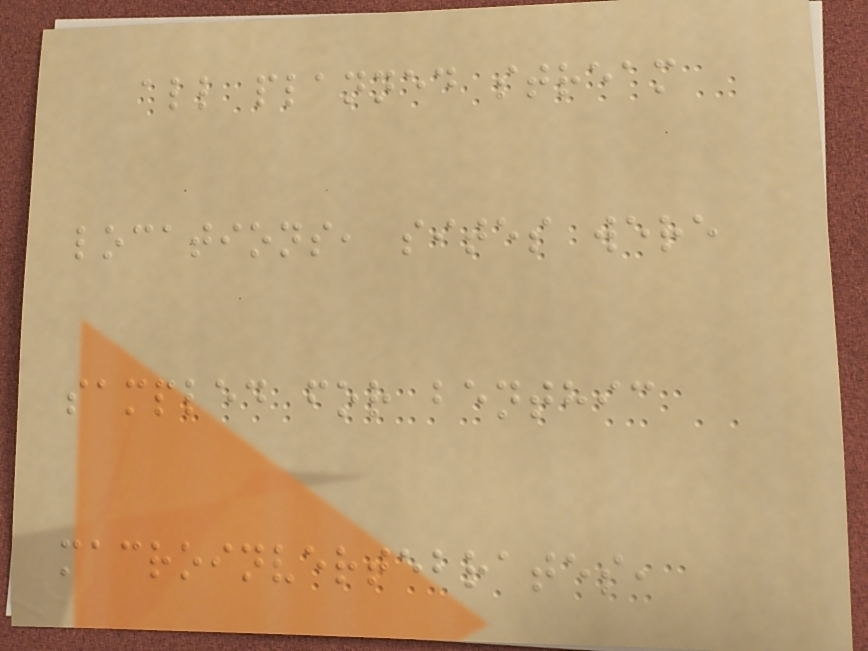all planned stream
locations, sites were
sampled for benthic
macroinvertebrates,
